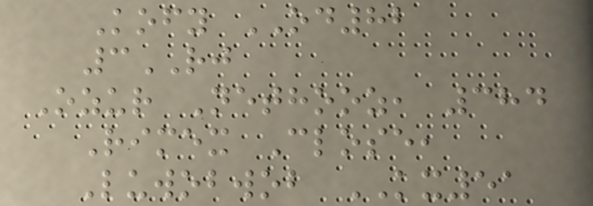Kofy OD82
3RJ
Ozur Nethooz, 384
Rimex Close,
Luwobwob KX51
